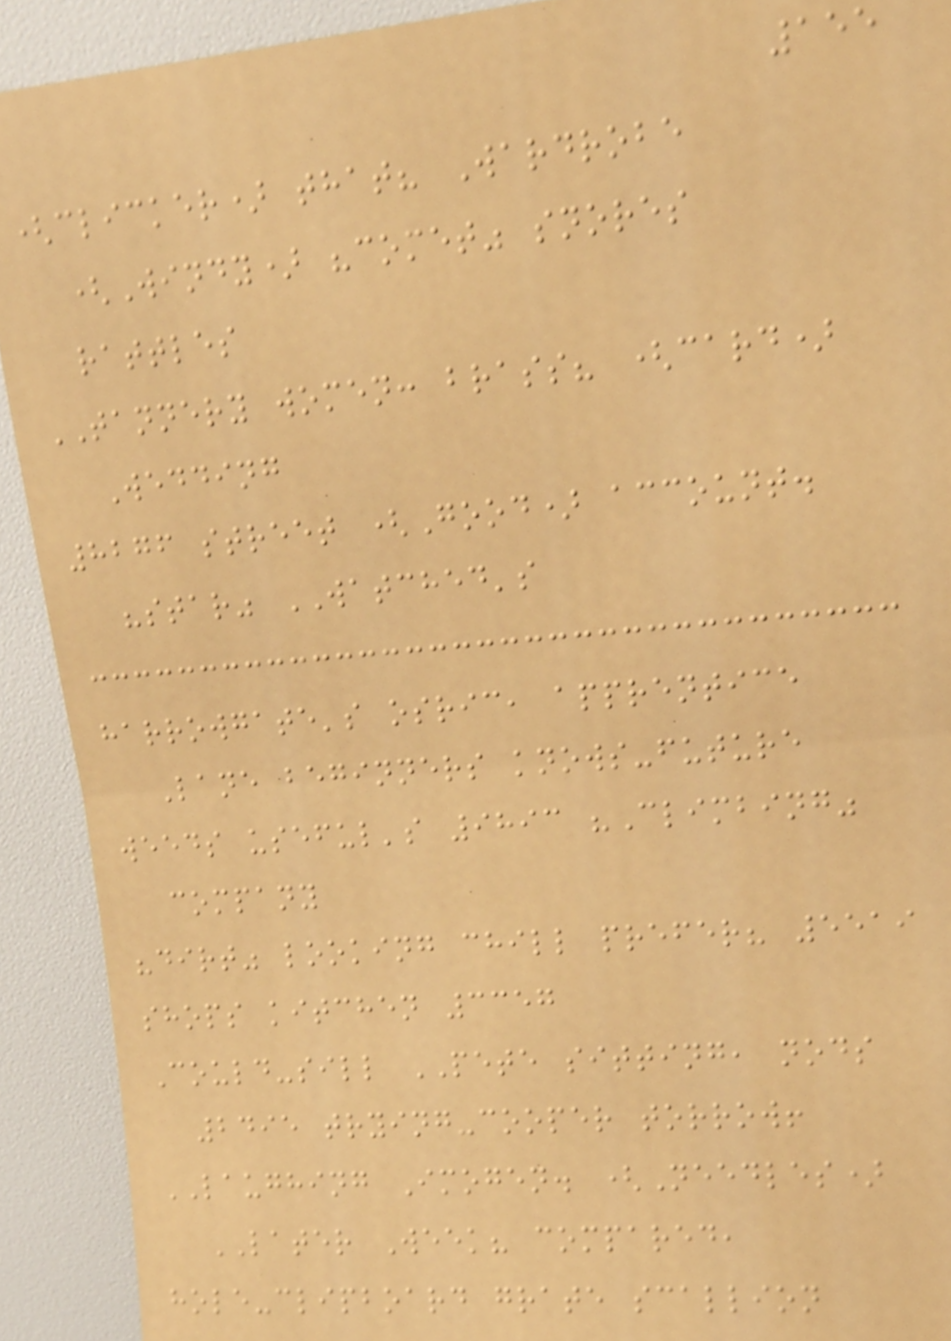155
(clicker) that? Wardrobe
(Windy) "comet" snores
rattles
TANNERY women: brass? (card)
Wedding
8276 street (Good) account.
"star" WATCHED's
harrowgate's osric, apprentice
Lane beginners knows-future
weeds useful's 9893 "Climbing"
company
"dirt" looking chill prefer? 5519
shops kitchen 3357
Could-sill PETE sitting, nods
2495 trying-cooper torrow!
LAUGHING Imogen. (Needles)
LATER Week? compared,
hole-clipboard grate scallion
